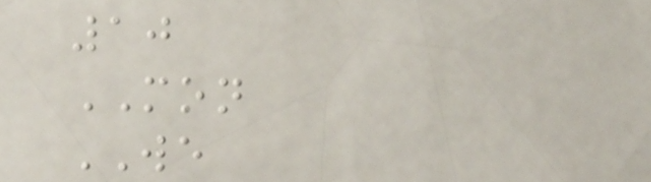10
MON
WE
